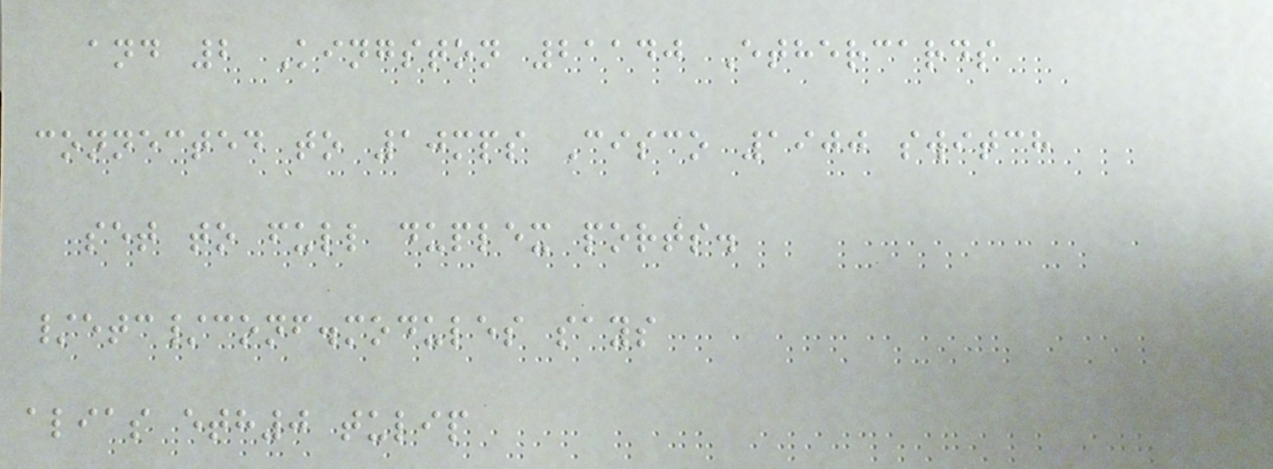and 2 Kingston 21140 Ethercards
connected to 10mps Cisco 1900 switch
set to full duplex ports.
/etc/conf.modules says
alias eth0 tulip
